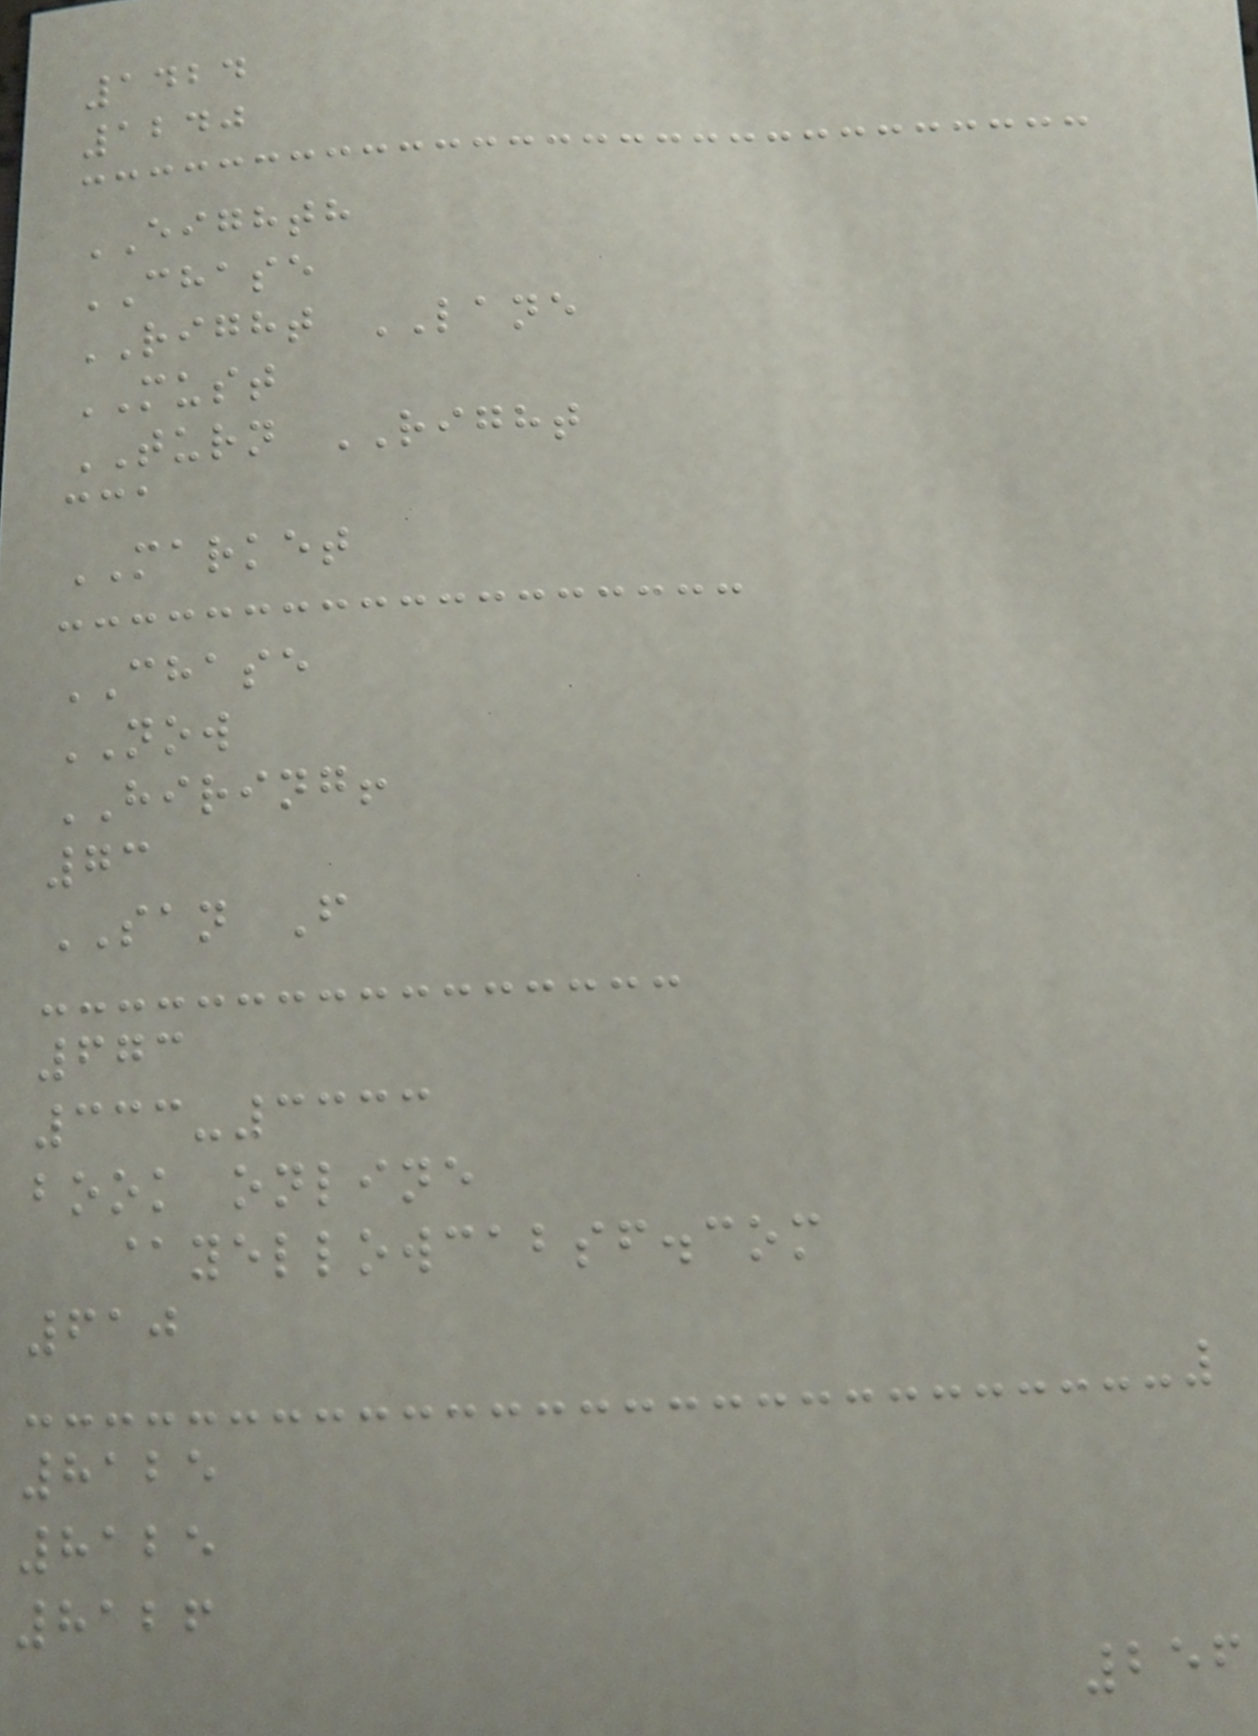1424
1240
EIGHTH
CHASE
RIGHT LANE
MUST
TURN RIGHT
cca
MARKET
CHASE
NOW
HIRING!
73
SAN F
673
333-3333
book online
@yellowcabsf.com
610
8125
8125
8126
256
